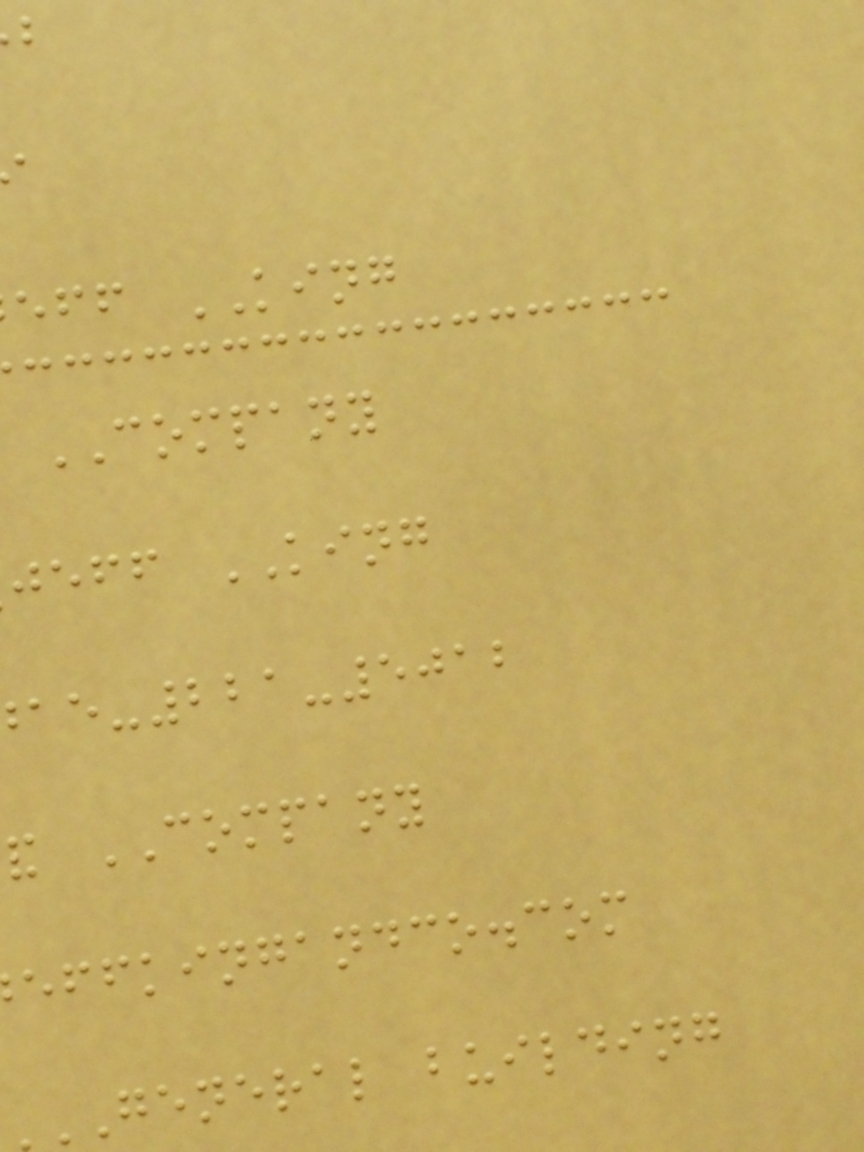eff KING
COMPANY
jeff KING
-221-5012
COMPANY
effkingandco.com
GENERAL building
